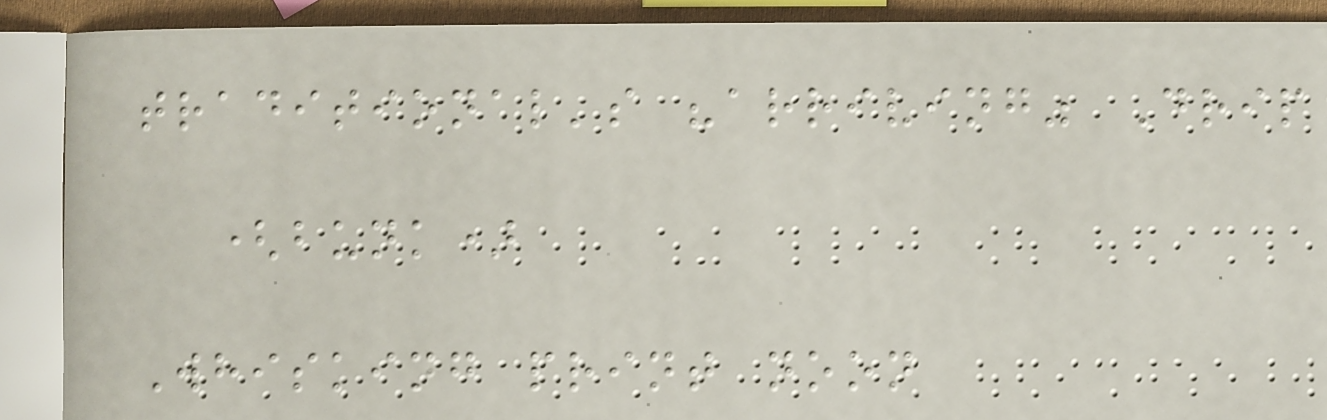traditional's "arriving" Drip
(bunk)
Whisking print noon
